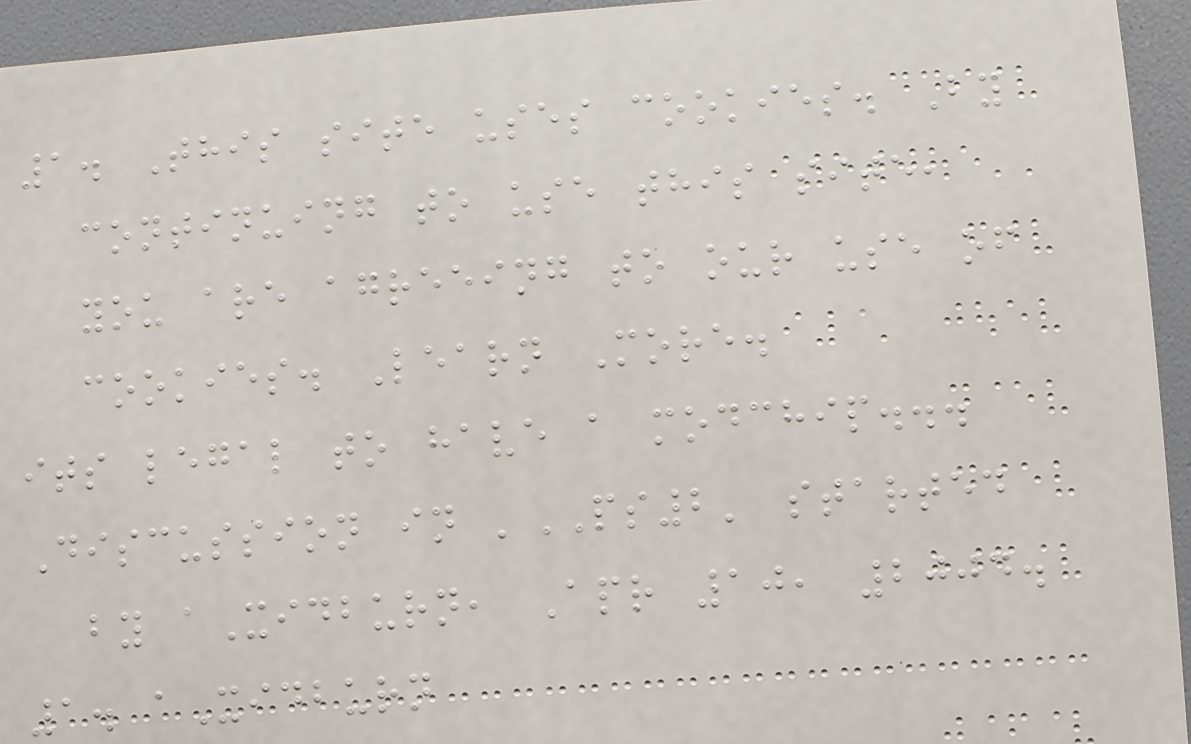1. This site uses cookies. By
continuing to use this site,
you are agreeing to our use of
cookies. Learn More.
its legal to have a modchip...
Discussion in 'PS2' started
by aXidburn, Apr 10, 2004.
1. aXidburn
